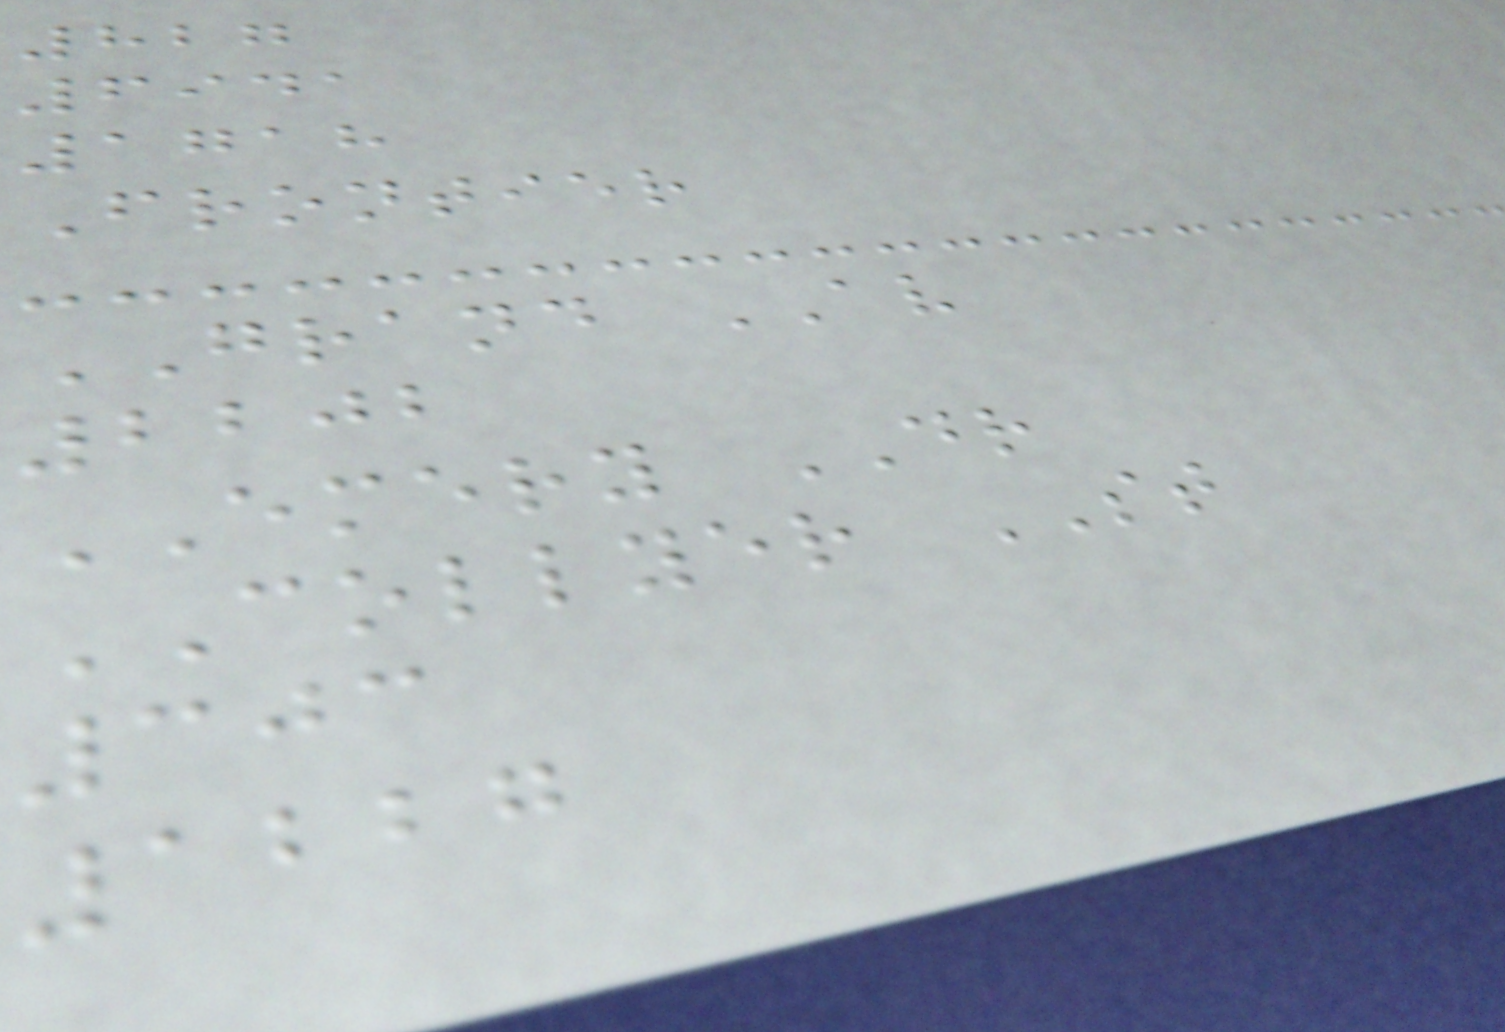827
6941
1718
Frontier
GRAND AV
2202
EMERY DR
COLLYER ST
303
1227
